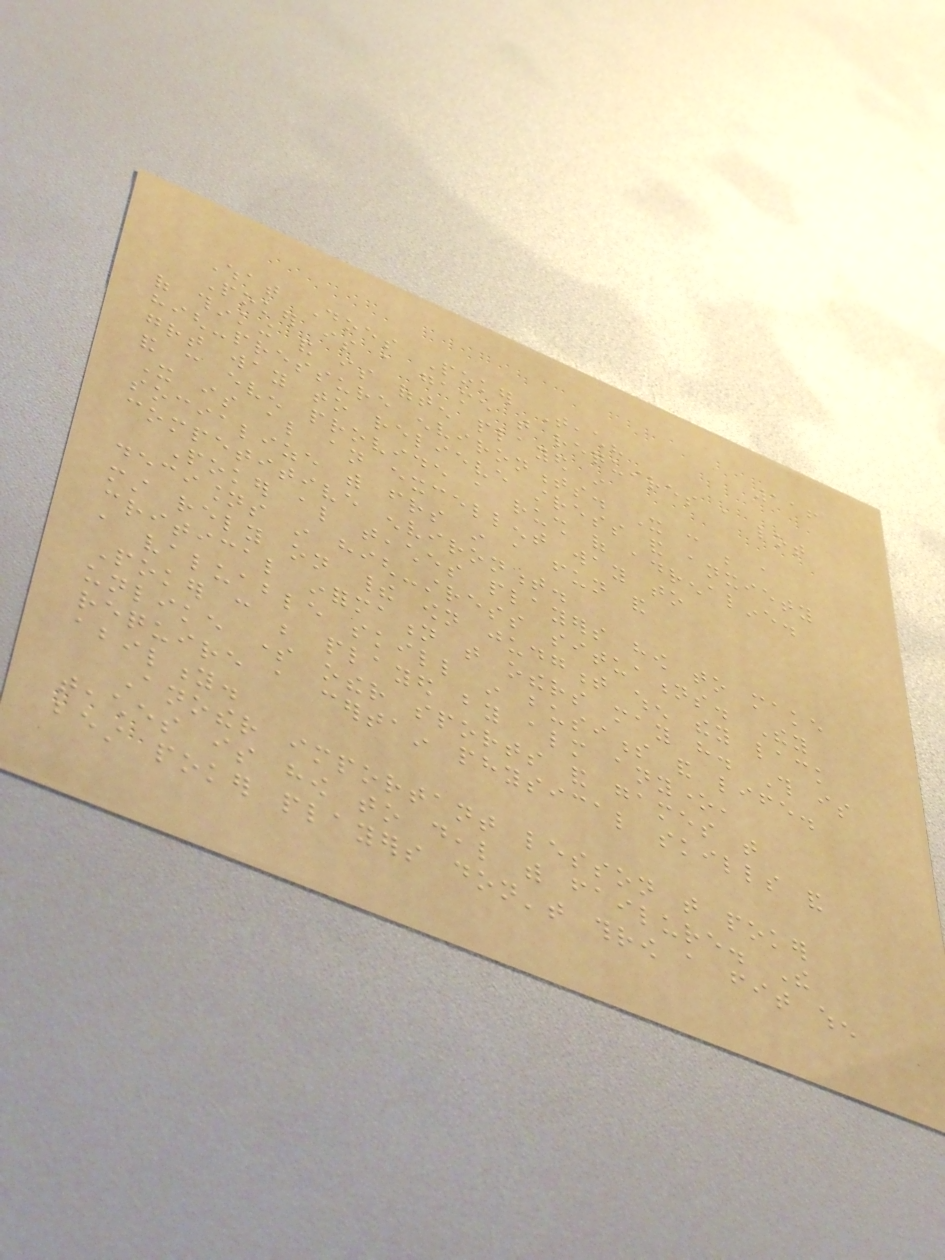116
What Does Poker Teach?
Poker is a game that requires a lot
of thinking and is often played in
high-pressure environments. It can be a
great way to relieve stress and anxiety
and can even provide a rush of adrenaline.
It is also an excellent way to
socialize with friends in a fun and
competitive environment.
Poker also teaches players how to make
decisions in high-stress situations. They
must rely on their own judgment when they lack
critical information that others may have. This is
a valuable skill in business and life.
Poker can be played by almost anyone,
unlike some other sports and games that
require a certain physical skills and
ability.
Another important lesson that poker
teaches is how to deal with failure. The
best poker players don't throw a fit when
